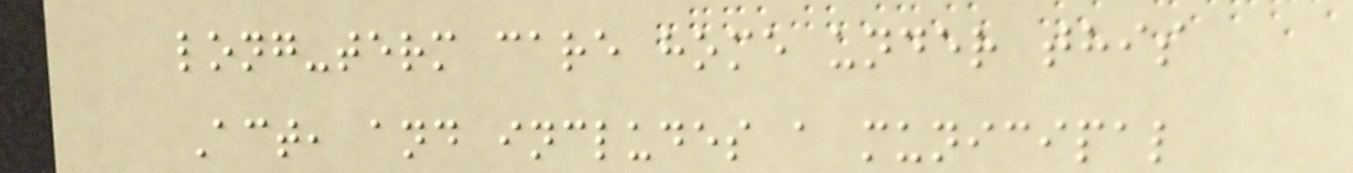long-term care home under this
Act, and includes a municipal
